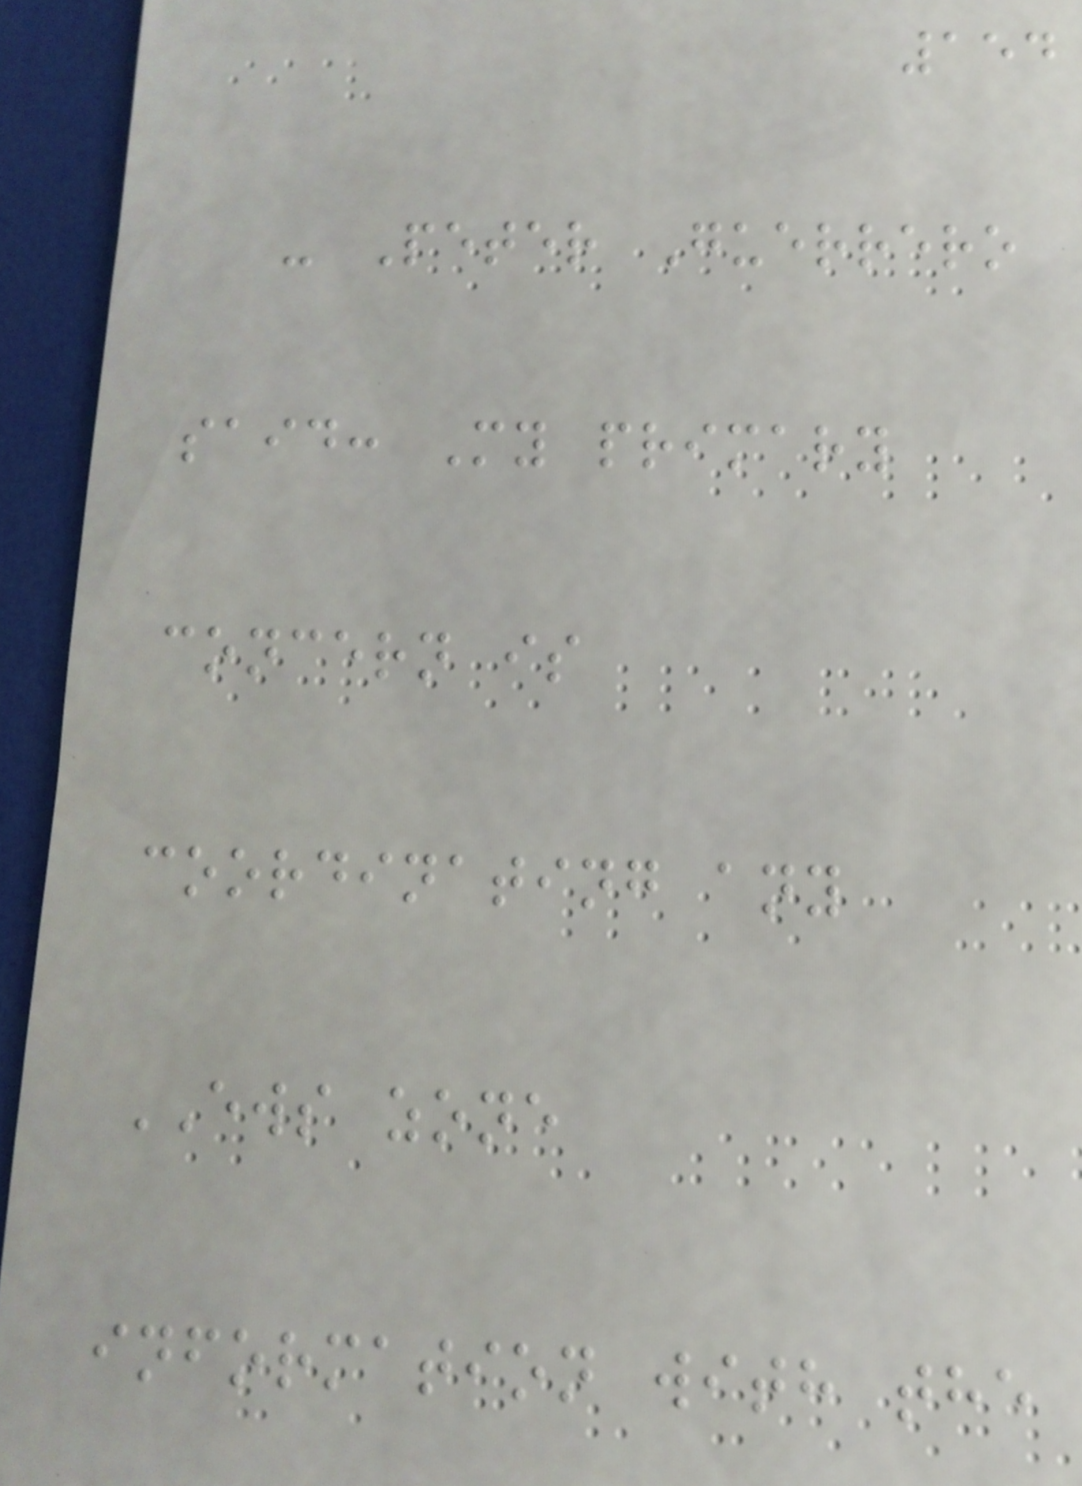154
- Peter Guerrero
said: My primary
concern is
coordinating any
EWS zone
information with the
